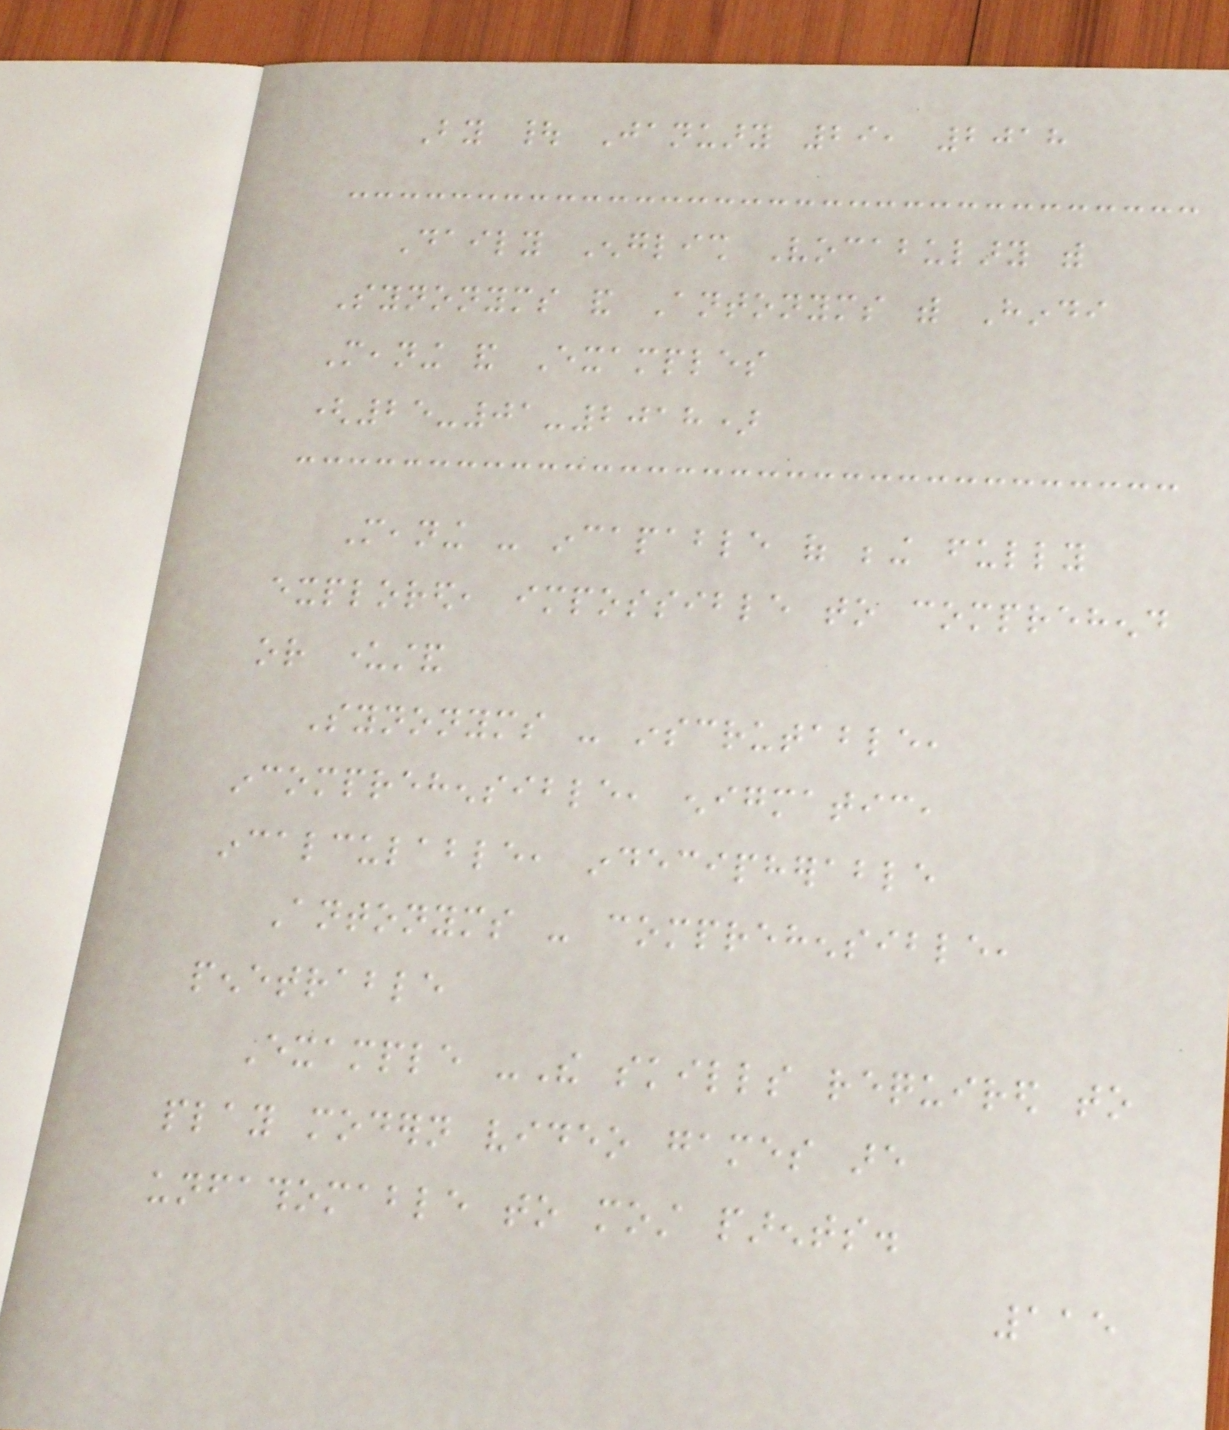By | January 29, 2018
Daily English Vocabulary with
Synonyms and Antonyms with Hindi
Meaning and Examples
(25-01-2018)
Meaning - incapable of being fully
explored, impossible to comprehend
or understand
Synonyms - inscrutable,
incomprehensible, enigmatic,
incalculable, indecipherable
Antonyms - comprehensible,
penetrable
Example -The skills required to
play modern video games are
unfathomable to most parents.
115
